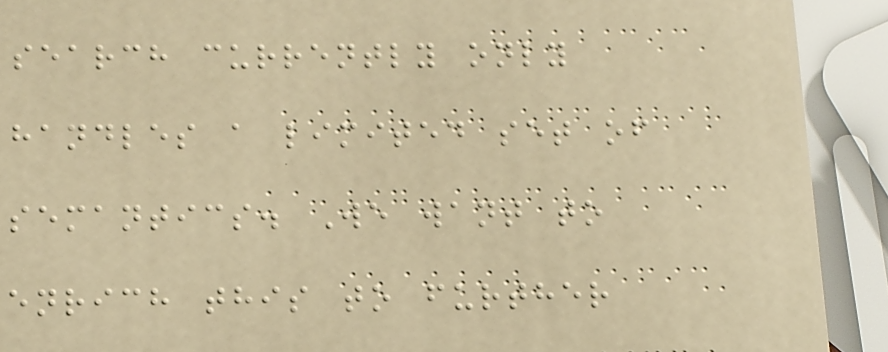search currently only
handles a limited set of
semantics. We want to
enrich this to further
